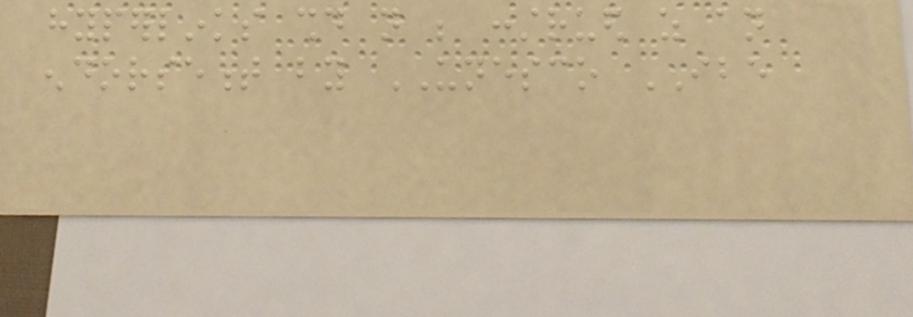hyperlinks should not be construed as an
endorsement by UNESCO IBE
